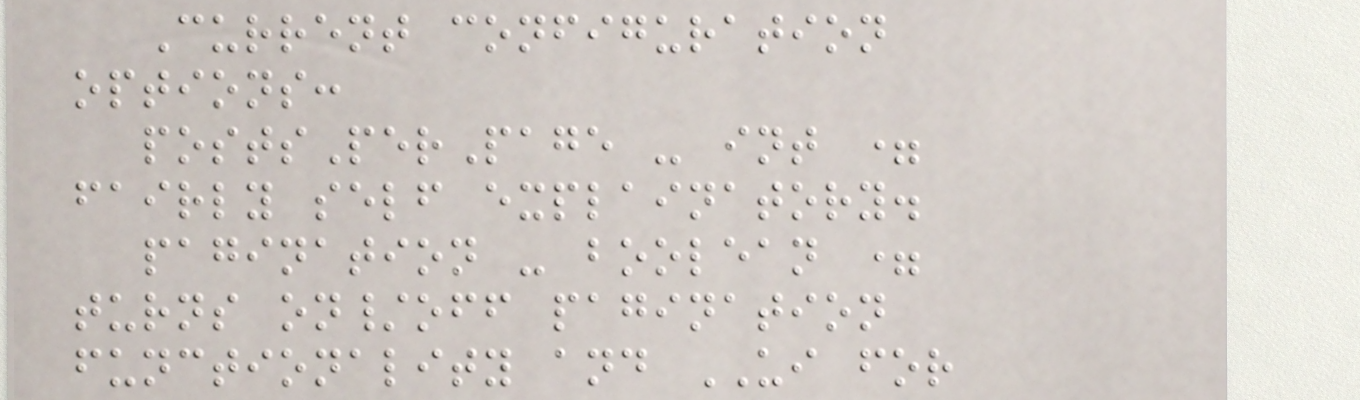Current configuration
options:
postsPerPage - int =
fairly self explainatory.
pagination - boolean =
turns on/off pagination
functionality and UI for
